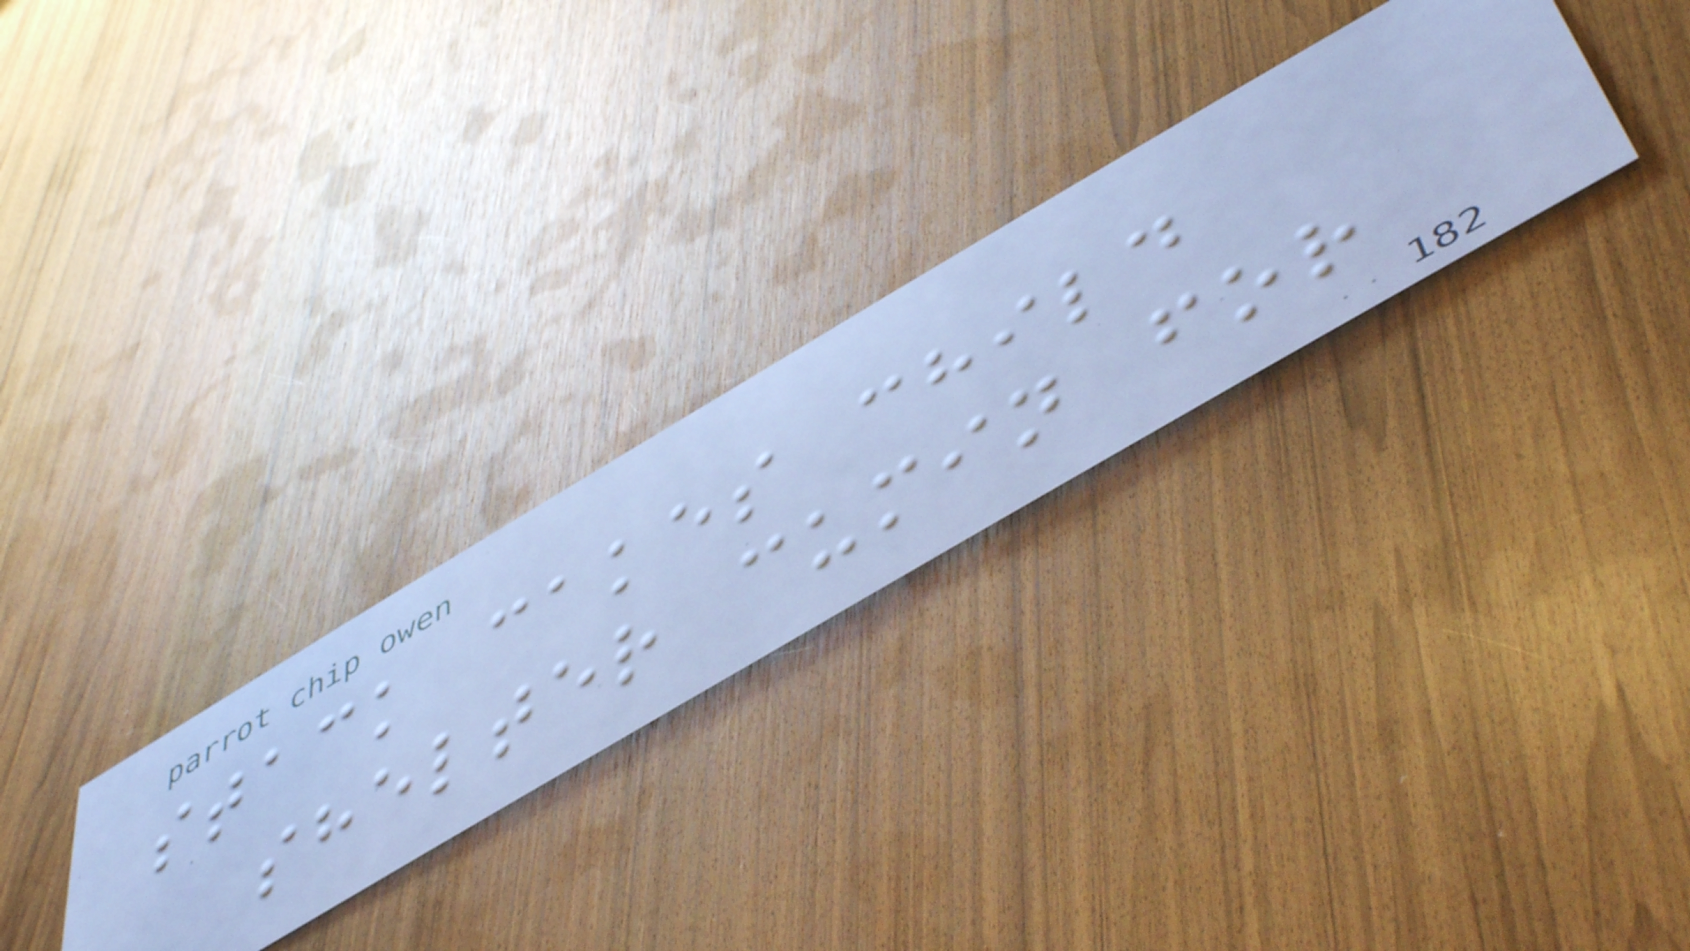stack cakes child
shelter cumin for
